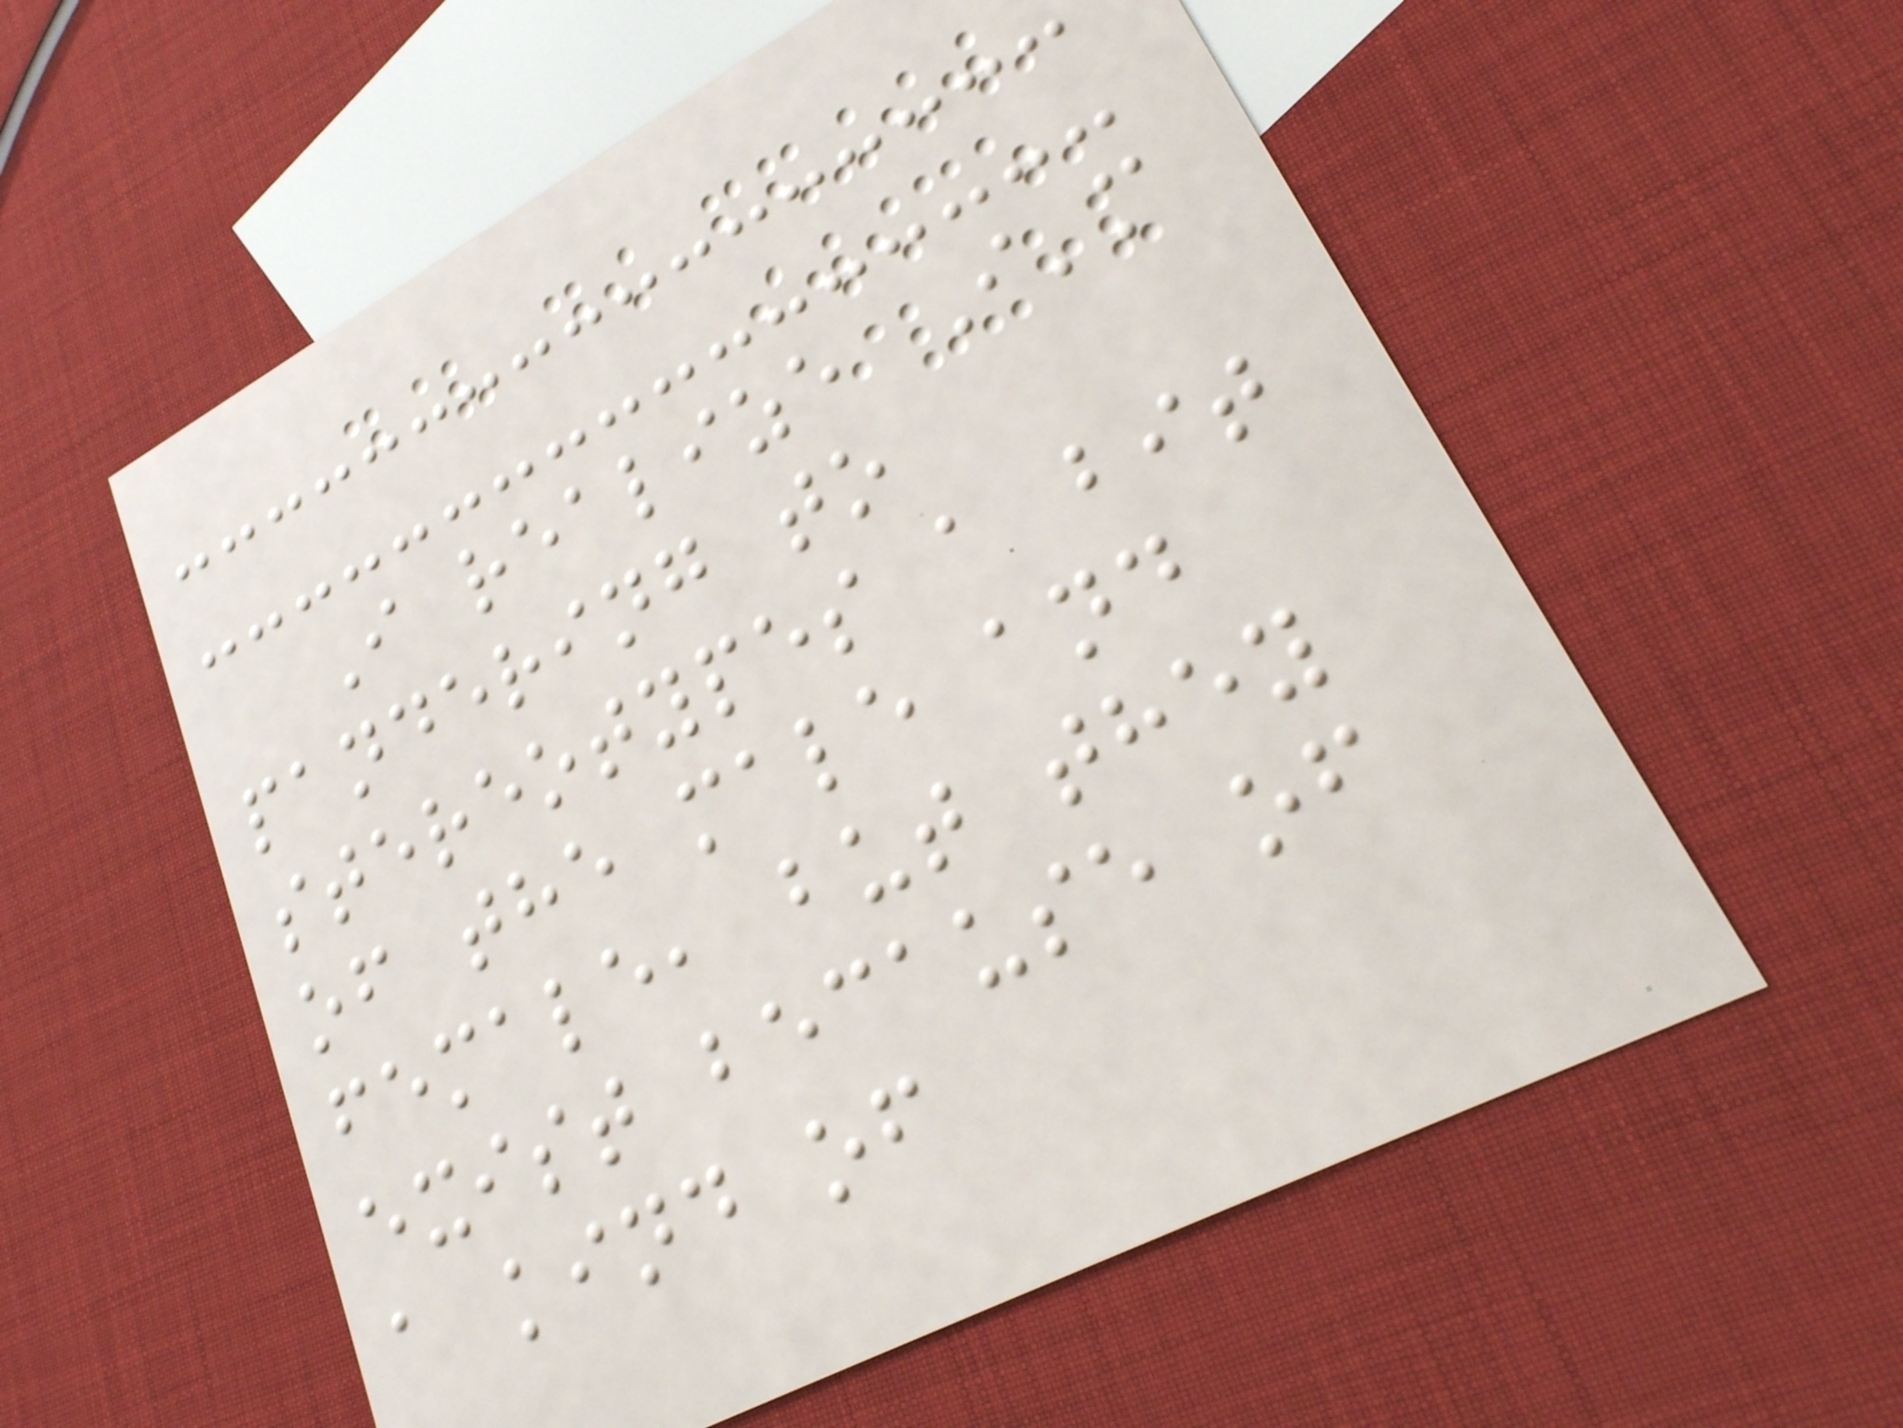I realize I'm
pandering to
stereotypes a bit
of the male and
female, but they
exist because of
a kind of
